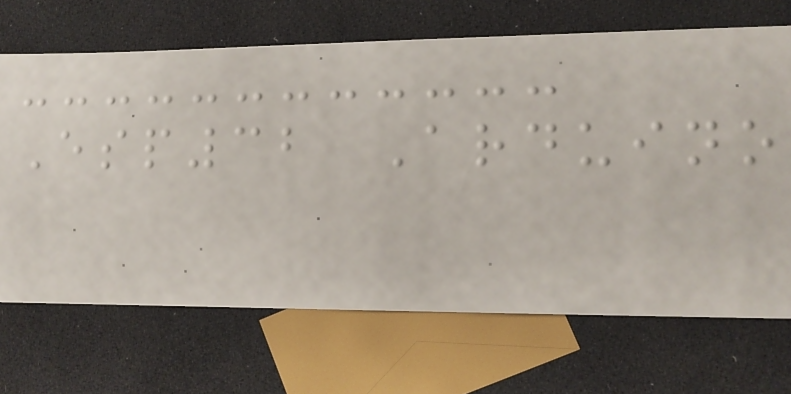Esp32 Arduino
